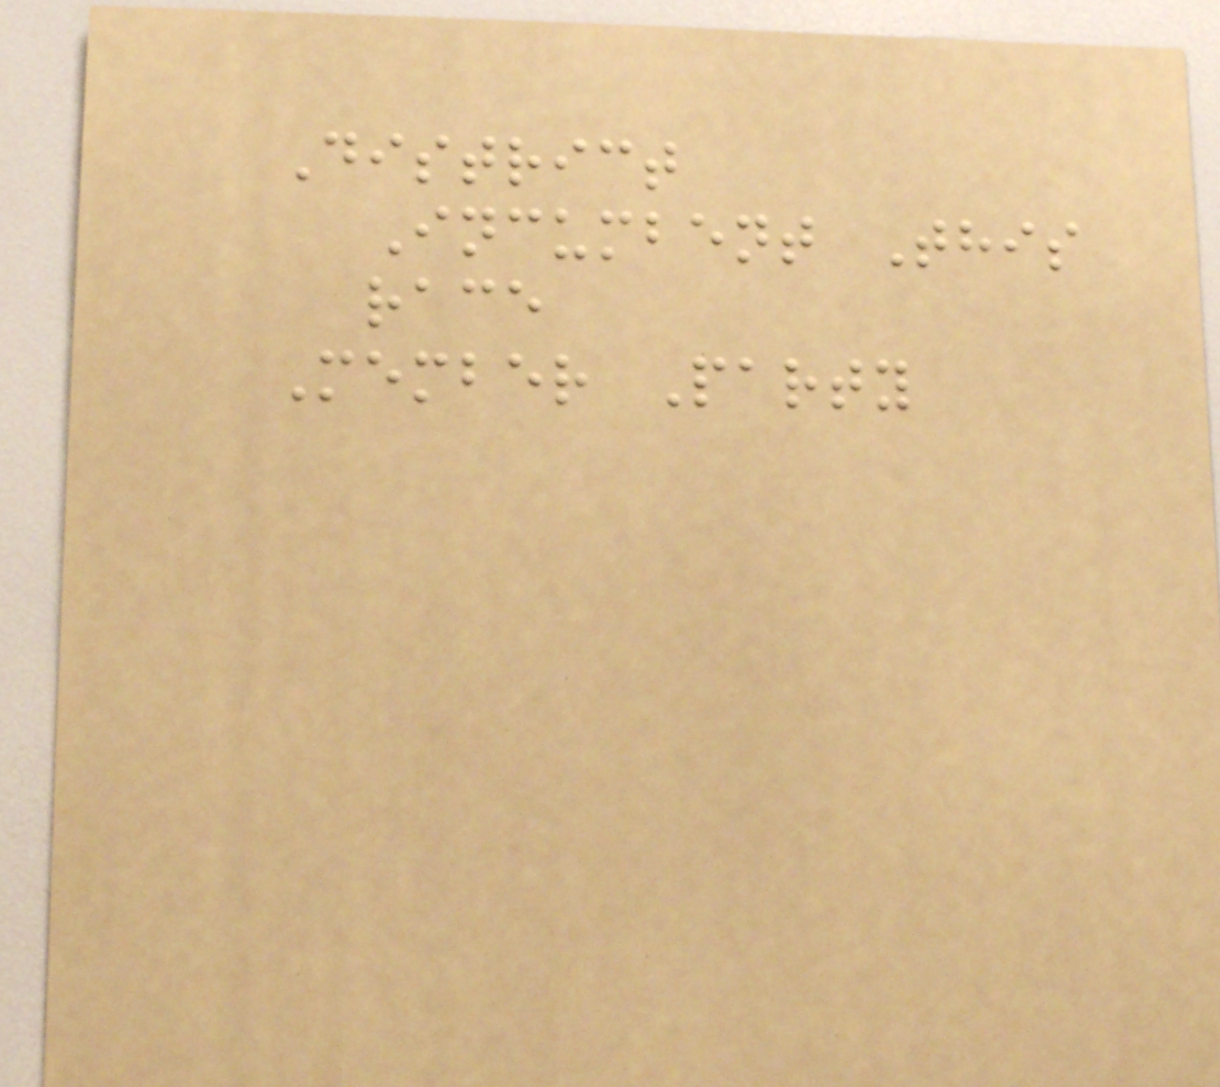District
Incumbent This
race
Member Party
